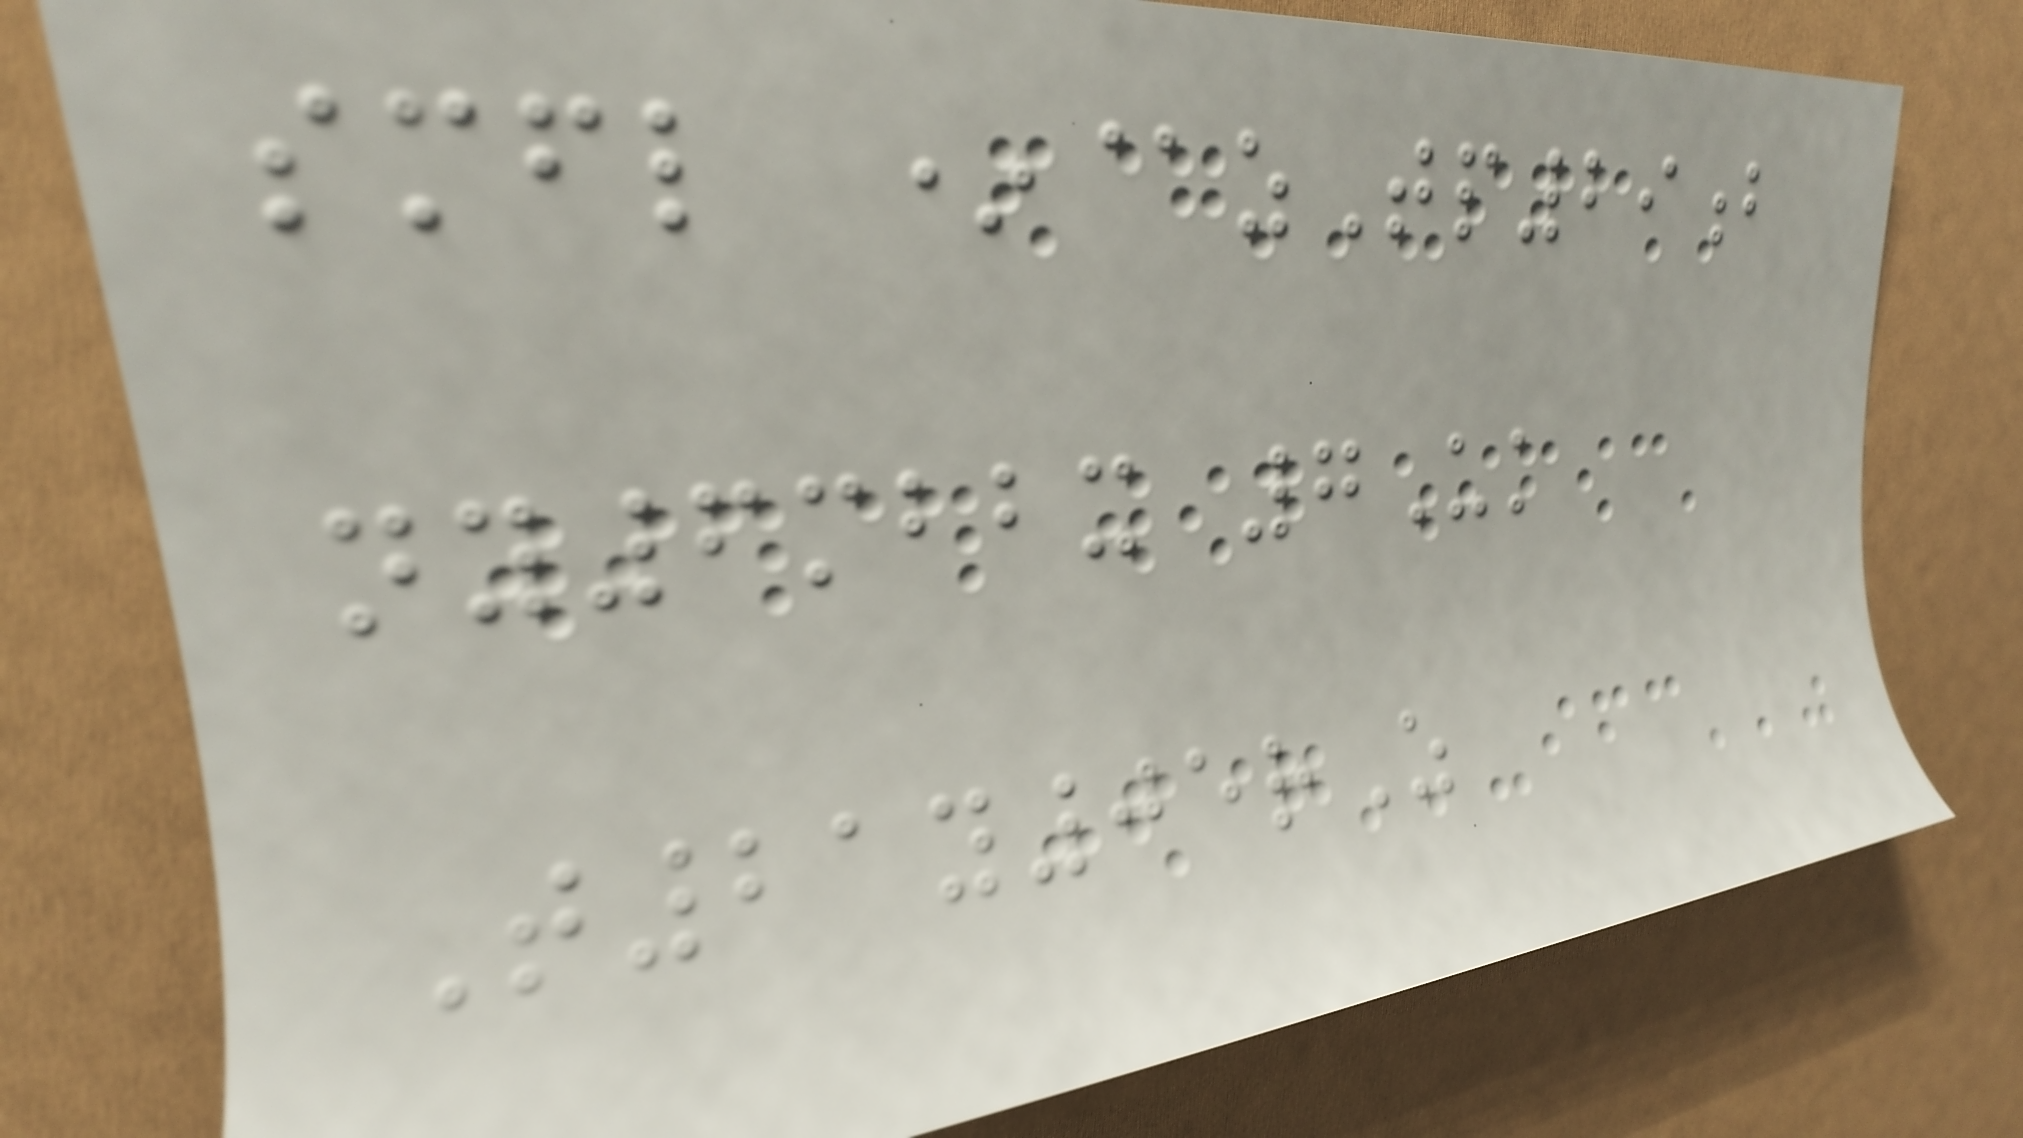smfl *@zTp29b
ny6mbbx 7Uk
T21y05rZ
